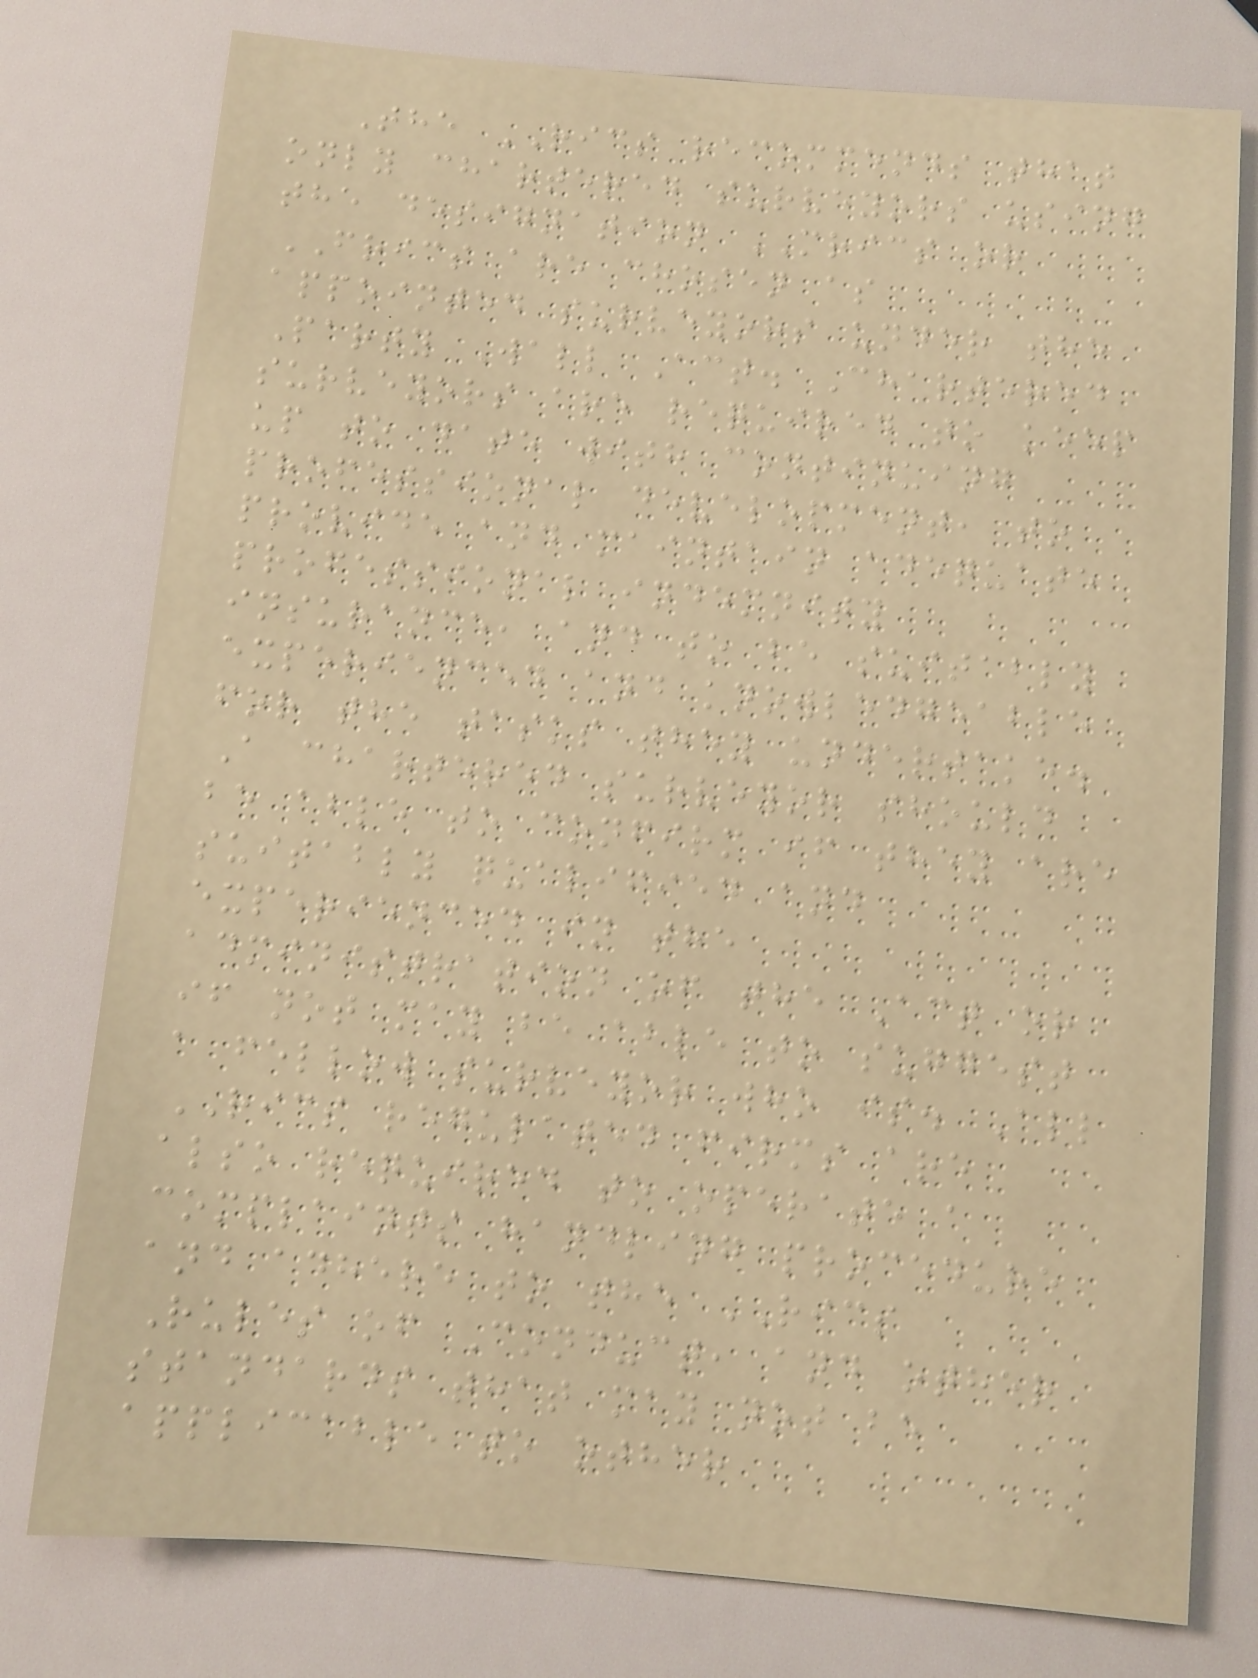The RICS recommends that
only chartered surveyors using
the designation MRICS or
FRICS are chosen as
appointed surveyors under the
Party Wall Act. Chartered
surveyors are required to keep
up to date with continuing
professional development, to
provide and maintain adequate
professional indemnity
insurance, and to be suitably
experienced and knowledgeable
for the tasks they undertake.
A chartered surveyor should
be able to confirm if they are
suitably qualified and
experienced in the
administration of the Act or
if not may be able to suggest
a fellow surveyor who is. All
RICS regulated firms are
also required to operate a
complaints handling procedure
and adhere to the RICS
Rules of Conduct, and other
standards that may not be
applicable to other
